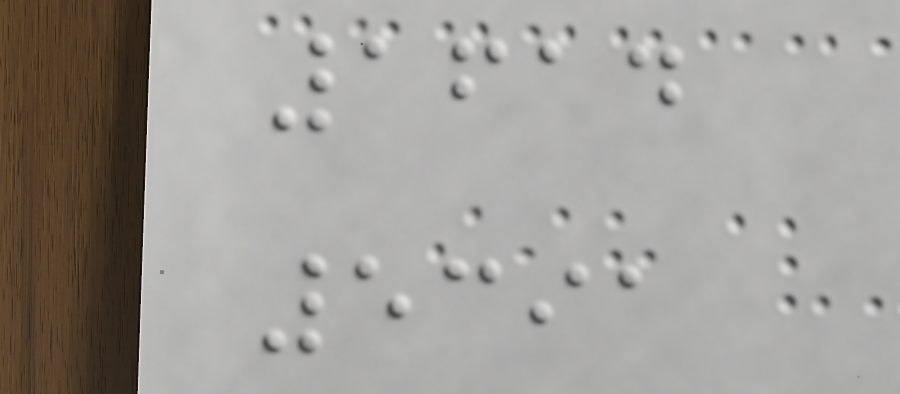1614
5391
